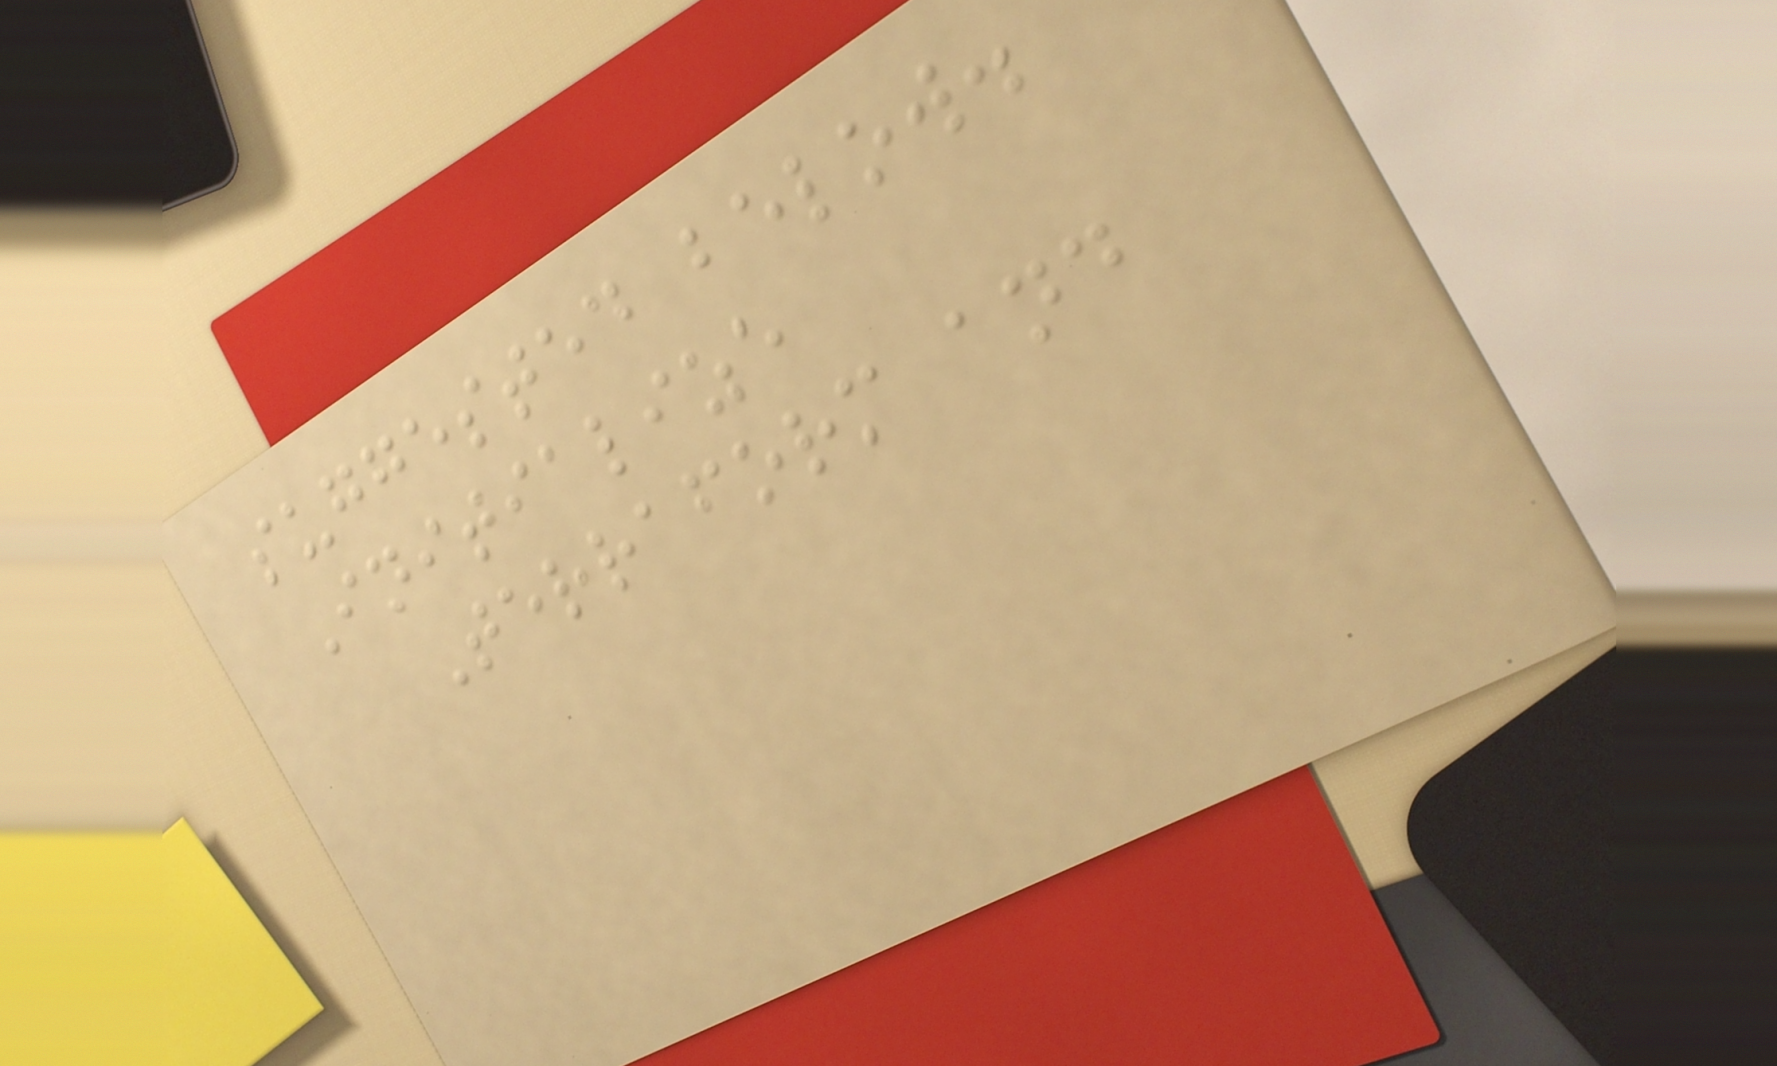suggested below.
Initialize
Terraform and
